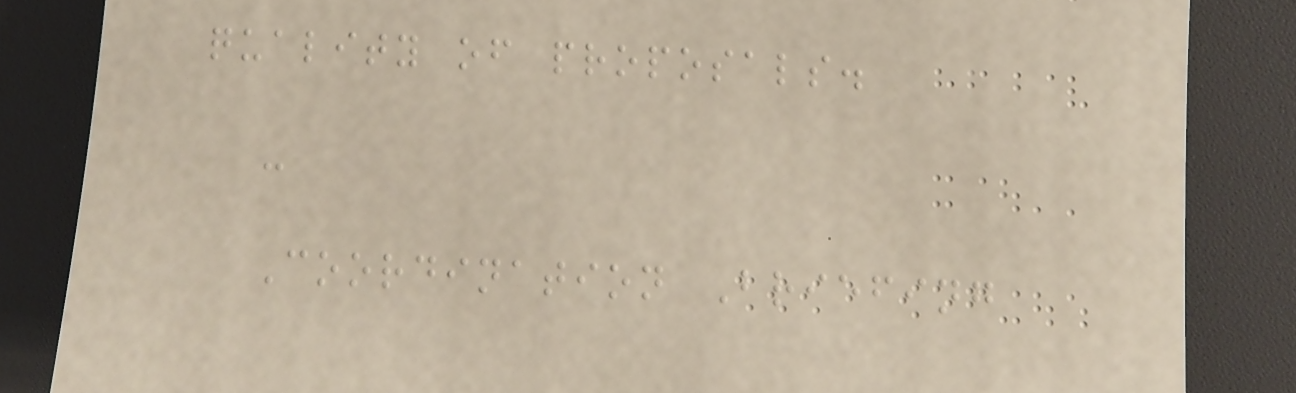quality of proposals.
-
Coordination Briefing
